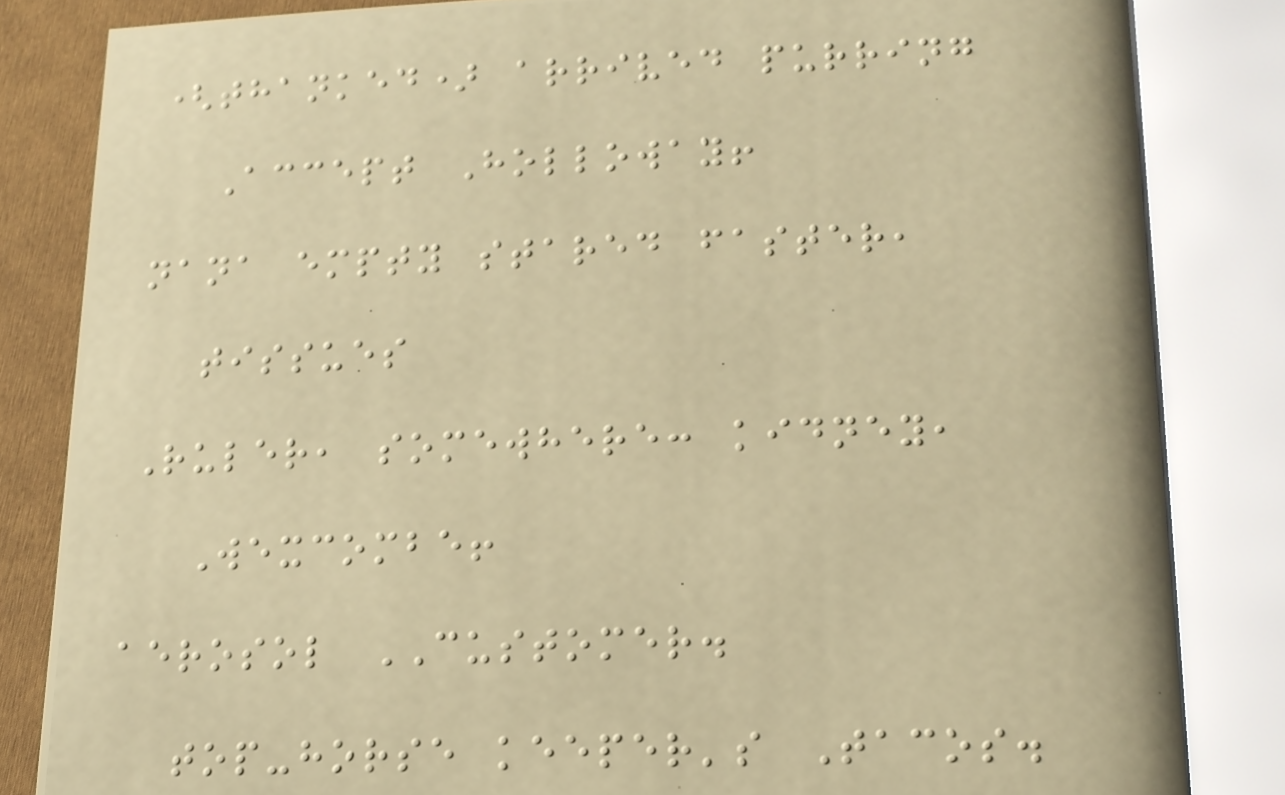(thanked) arrived purring
Accept Holloway!
nana empty stared faster,
tissues
Ruler, somewhere: kidney,
Wexcombe!
aerosol CUSTOMER.
top-horse keeper's Tacos.
